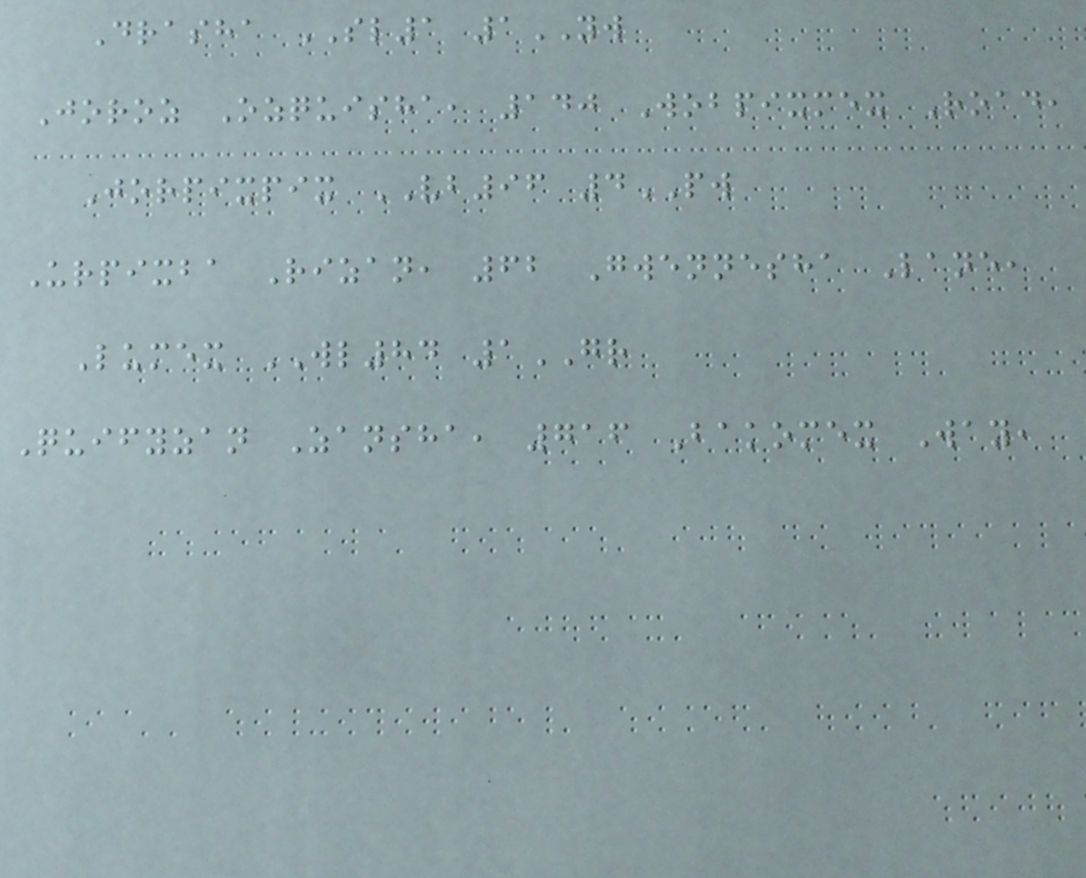Drasha SL1 1YW
Joroz Ozquisha, 140 Wobpixmex Road,
Jorpixpix VB96 4PW
Urpixba Rizan, 62 Gwennesha Lane,
Lumex WL84 1GR
Quifyzan Zansha, 716 Bakomex Way,
